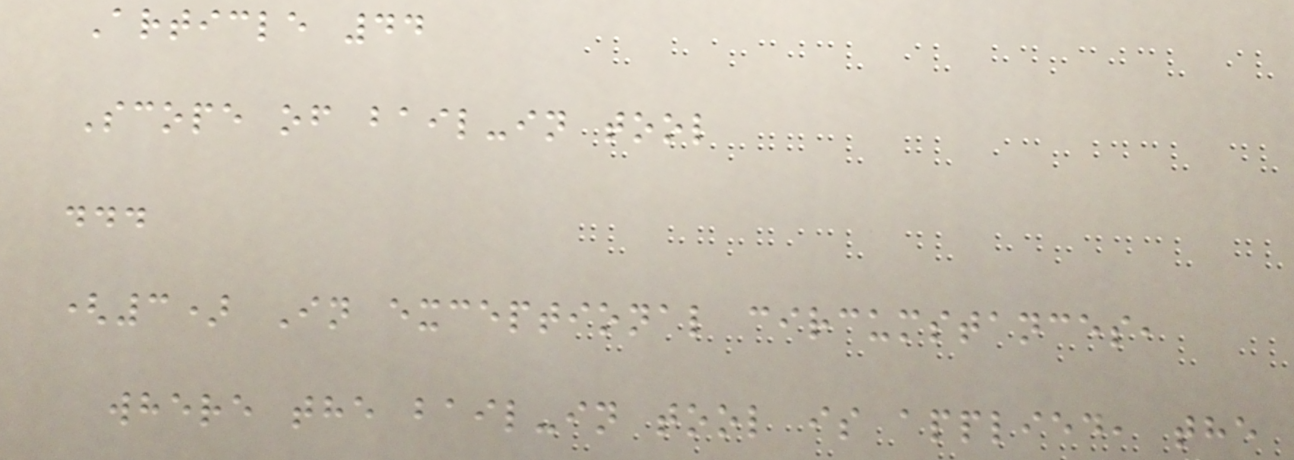Article 44
Scope of bail-in tool
...
(3) In exceptional circumstances,
where the bail-in tool is applied, the
